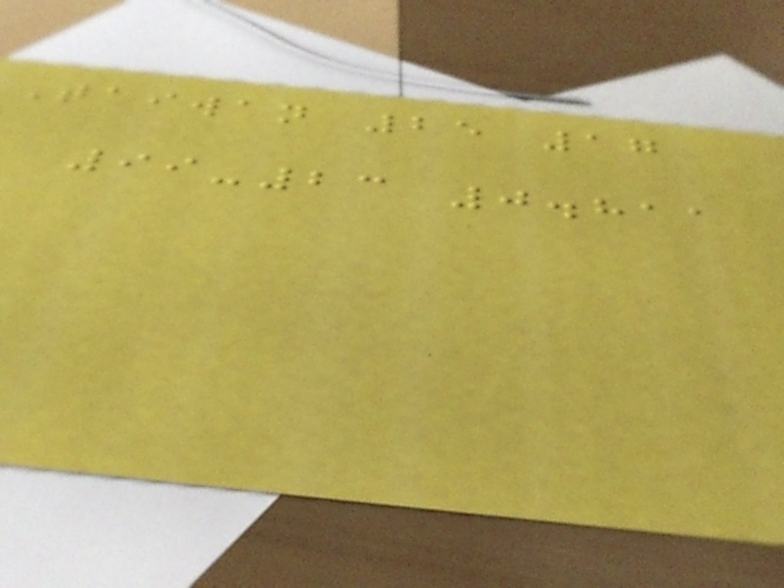Taiwan 25 17
99-23 0.811
